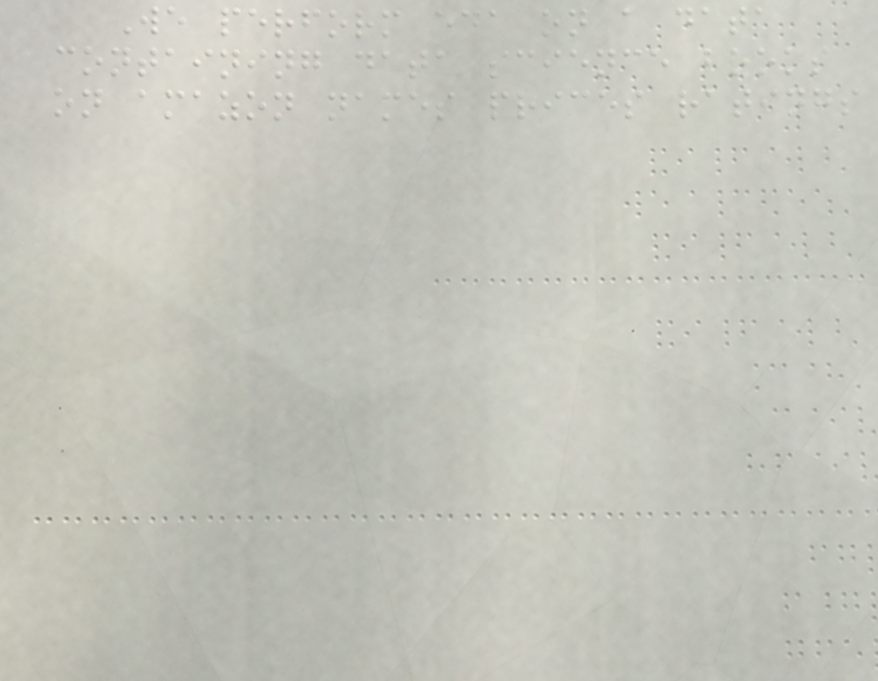We perform eda on a data
containing data science books
on amazon names prices ratings
